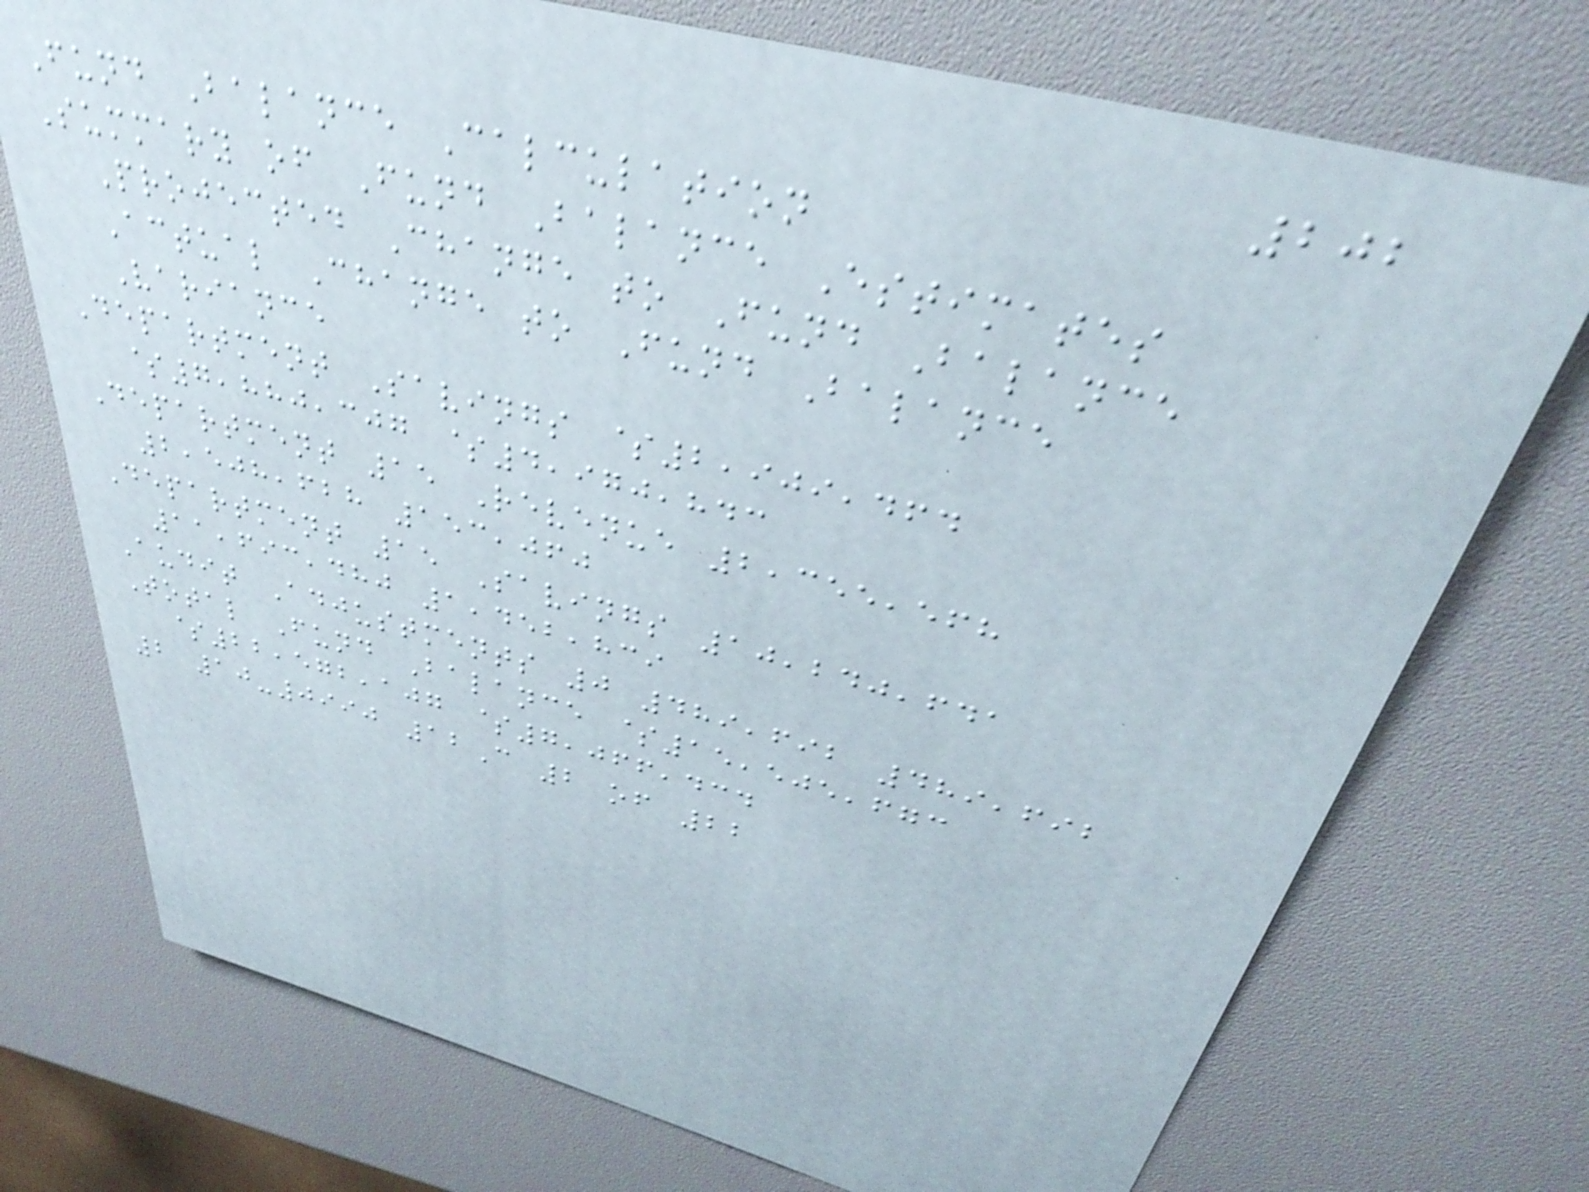202
Fund Balance Calculation
Summary of Fund Balance Estimates
Projected Change to Fund Balance
Actual Change to Fund Balance
Variance
Department Savings $2,909,464
$7,880,307 $4,970,843
Department 15 Revenue 2,355,568
2,508,628 153,060
Department 15 Savings 10,240,641
11,693,480 1,452,839
Audit Adjustments 0 489,692 489,692
Total Fund Balance $15,505,673
$22,572,107 $7,066,434
2 10-0990 12C 2 of 22
